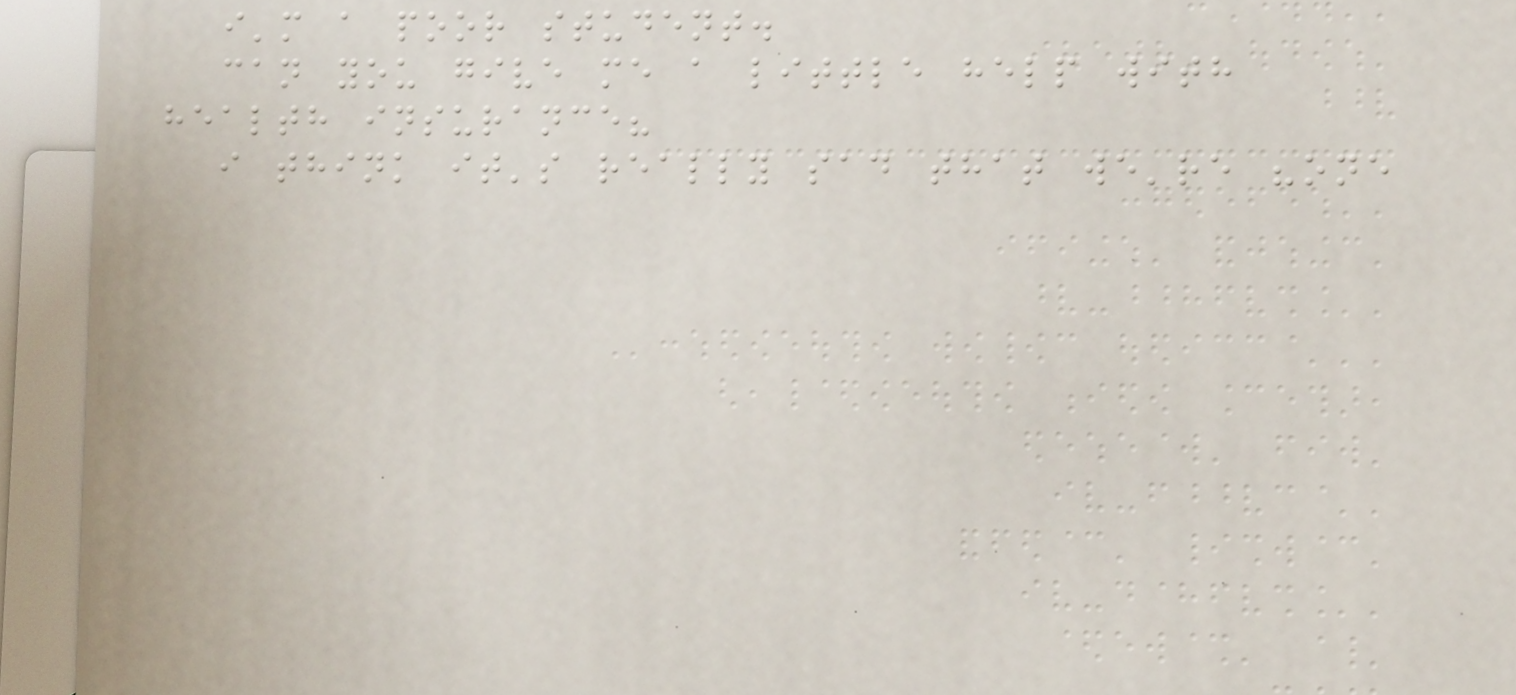i'm a poor student.
can you give me a little help with
health insurance?
i think it's really sad that we're "one
